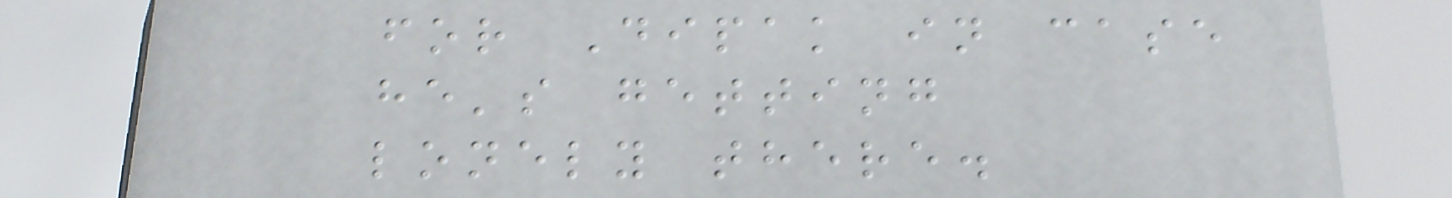for Dipak in case
he's getting
lonely there.
